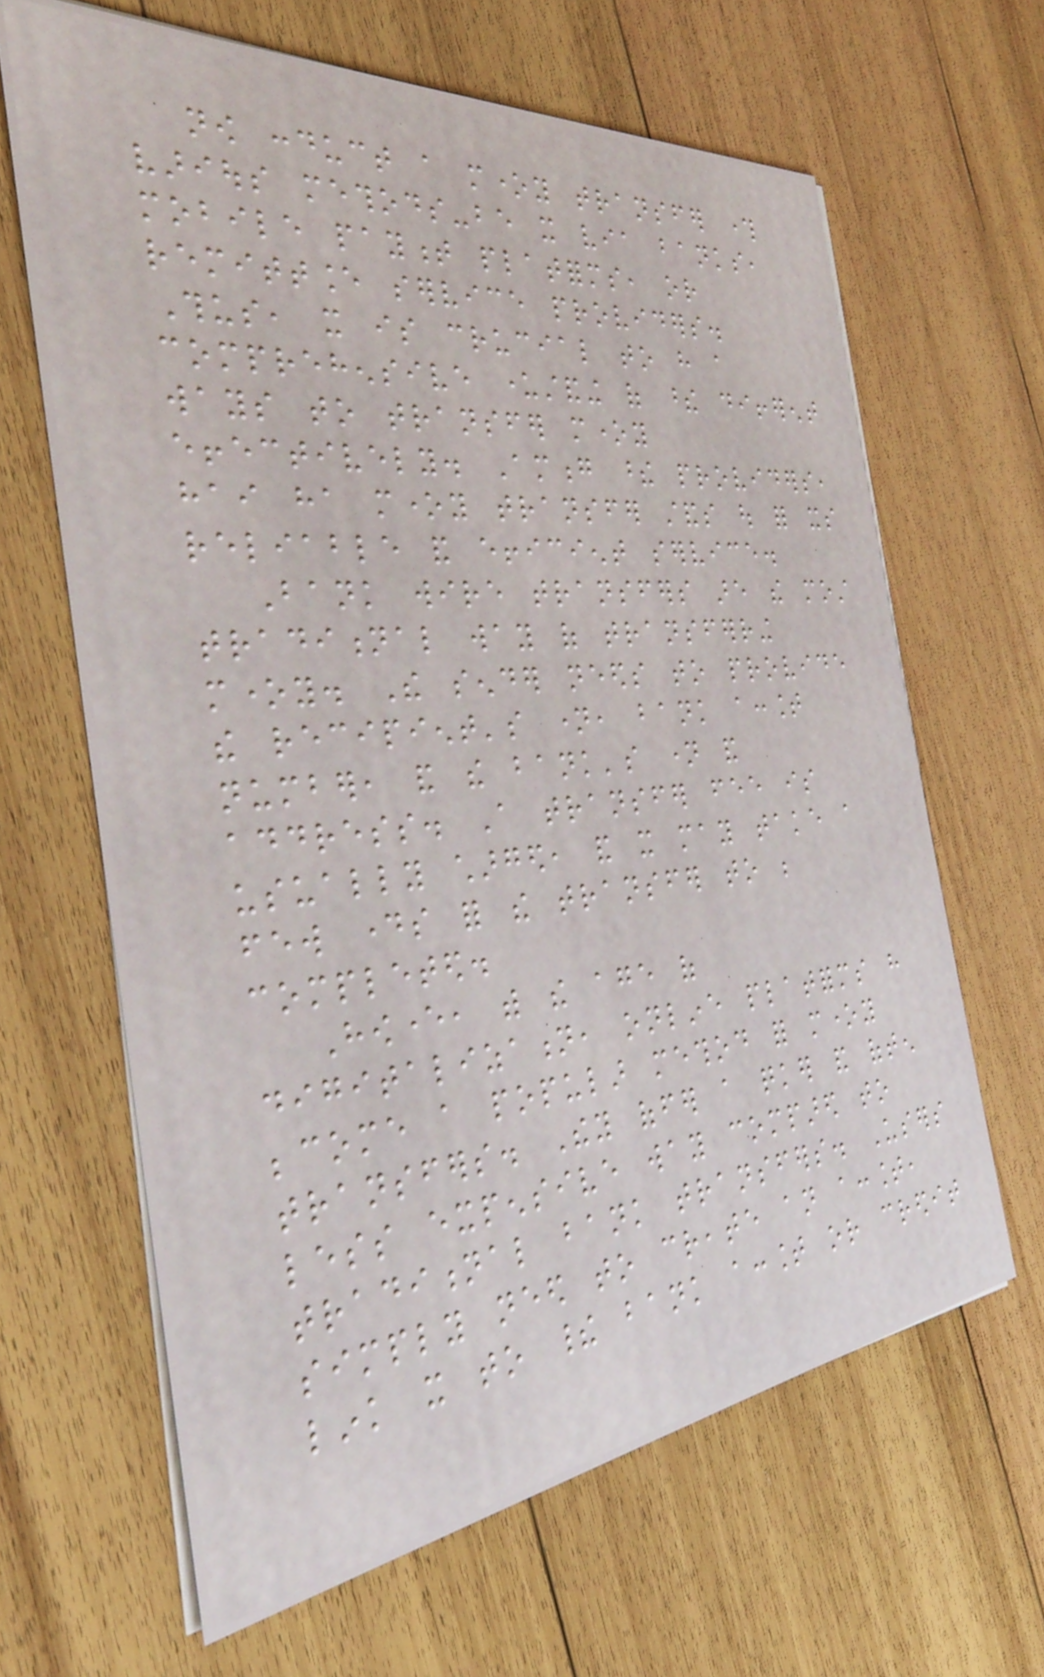now conduct a money transfer through
various methods-be it via banks,
mobile payment platforms, or
remittance service providers.
Thus, it is crucial to have a
comprehensive understanding of these different
ways to transfer money
effectively. Among these providers,
hai ha money transfer stands out for its
reliable and efficient service.
Bank wire transfers are the most
traditional way of transferring
money. The sender needs to provide
the recipient's name, bank account
number, and the bank's name and
address. A transfer fee is
usually charged, and it may take a
few days for the transfer to be
completed.
However, with the age of
digitalization, online platforms have
become a popular method for money
transfers. They offer a quicker and often
less expensive way compared to
traditional bank transfers. Users
simply need to create an account,
link it to their bank account or credit
